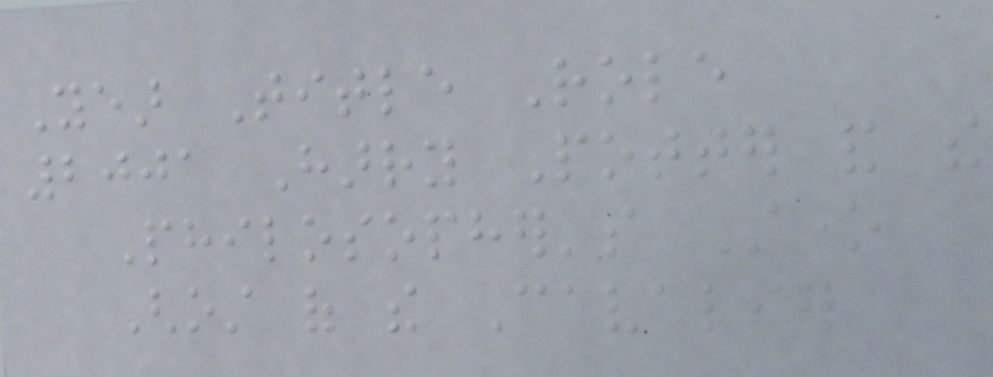Year Title Role
2001 Harry Potter and the
Philosopher's Stone
Ghost of the Cavalier
